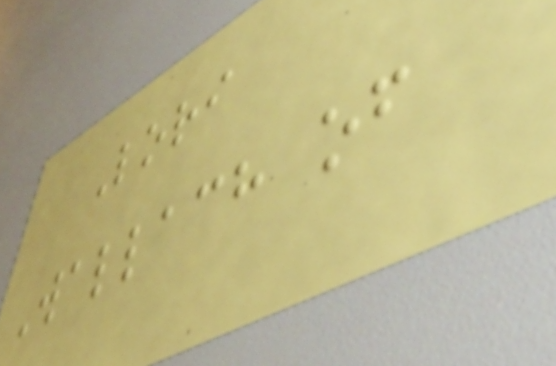Lori
Wallach of
